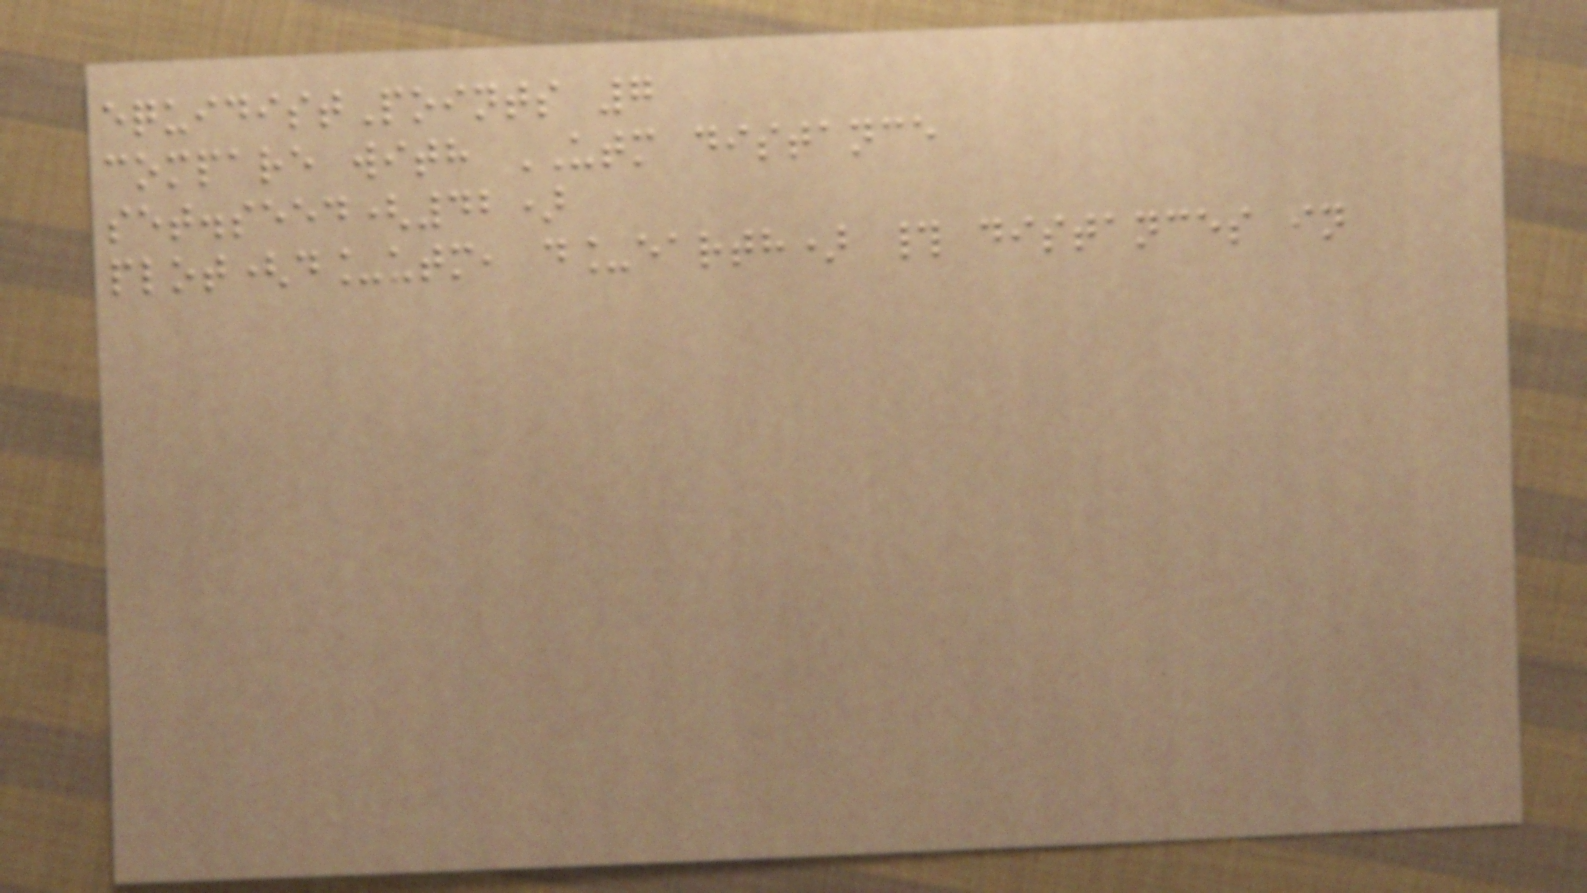equidistPoints 7
compare with UTM distance
set.seed(42)
plot(d_utm, d_earth) # distances in
